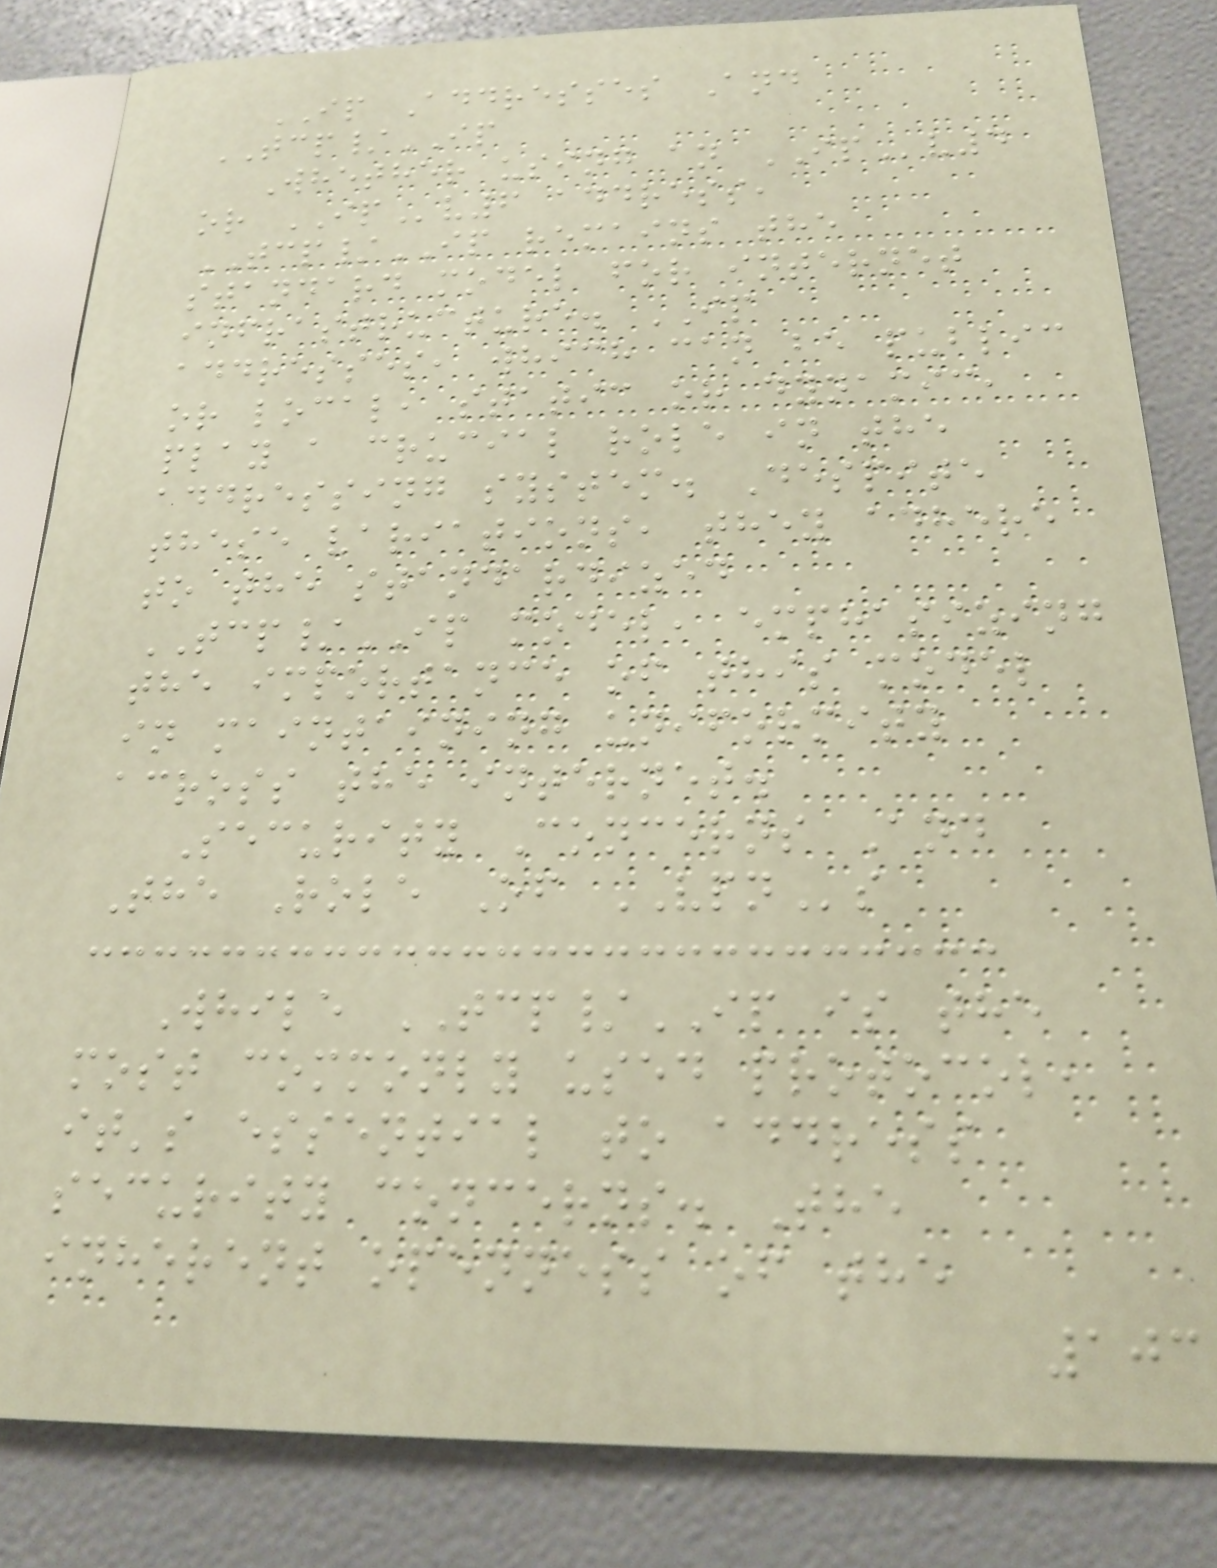IP Addresses And
TCP/IP
Whether using an IPv4
or IPv6 address,
TCP/IP remains the
standard model for internet
infrastructure. IP
addresses, which can be public
or local, static or dynamic,
play a crucial role in the
addressing system. Despite
these variations, they adhere
to the standardized
TCP/IP model, emphasizing
the importance of this model
in maintaining uniformity
across the internet.
Security Concerns And
The Role Of VPNs
While TCP/IP is the
most commonly used protocol,
it's essential to address
security concerns. The
inherent openness of the
103
